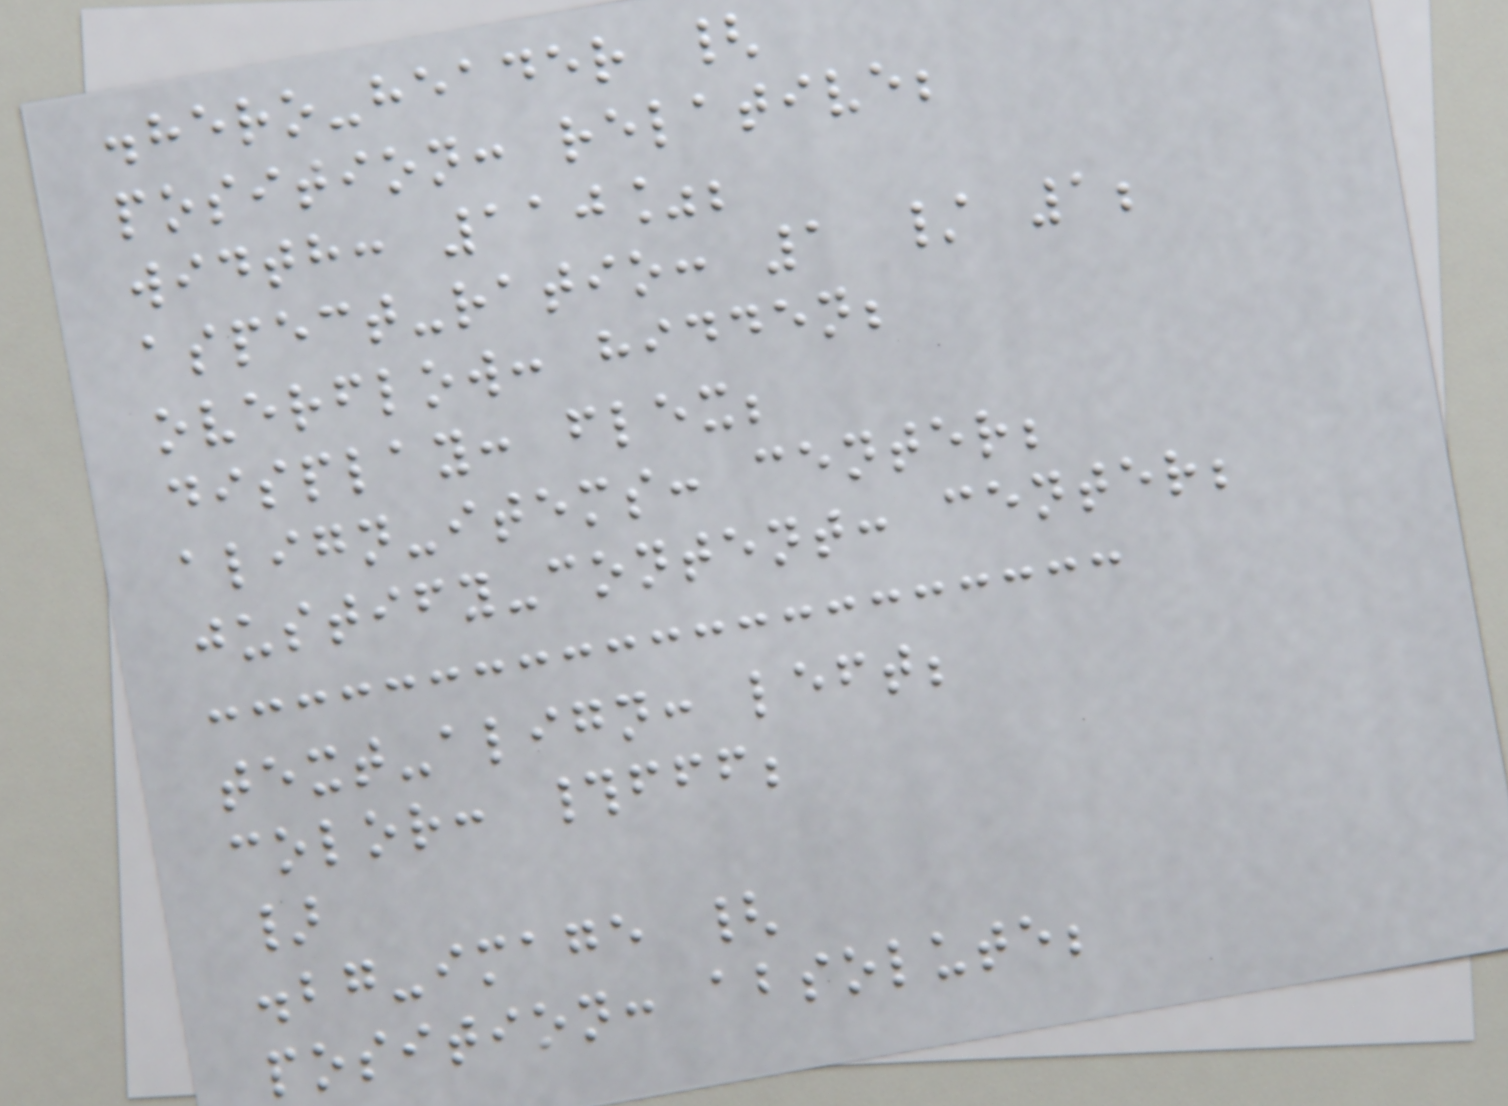.hero-header {
position: relative;
width: 110%;
aspect-ratio: 1 / 1;
overflow: hidden;
display: flex;
align-items: center;
justify-content: center;
text-align: left;
color: #fff;
}
.bg-image {
position: absolute;
